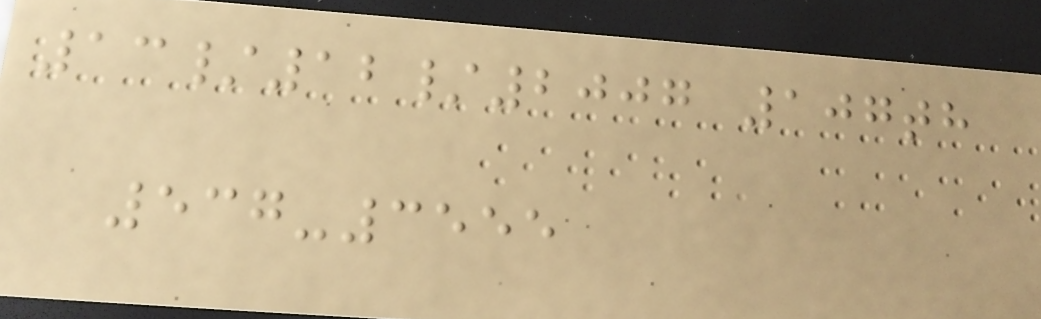13/12/2007 107th
537-3555
